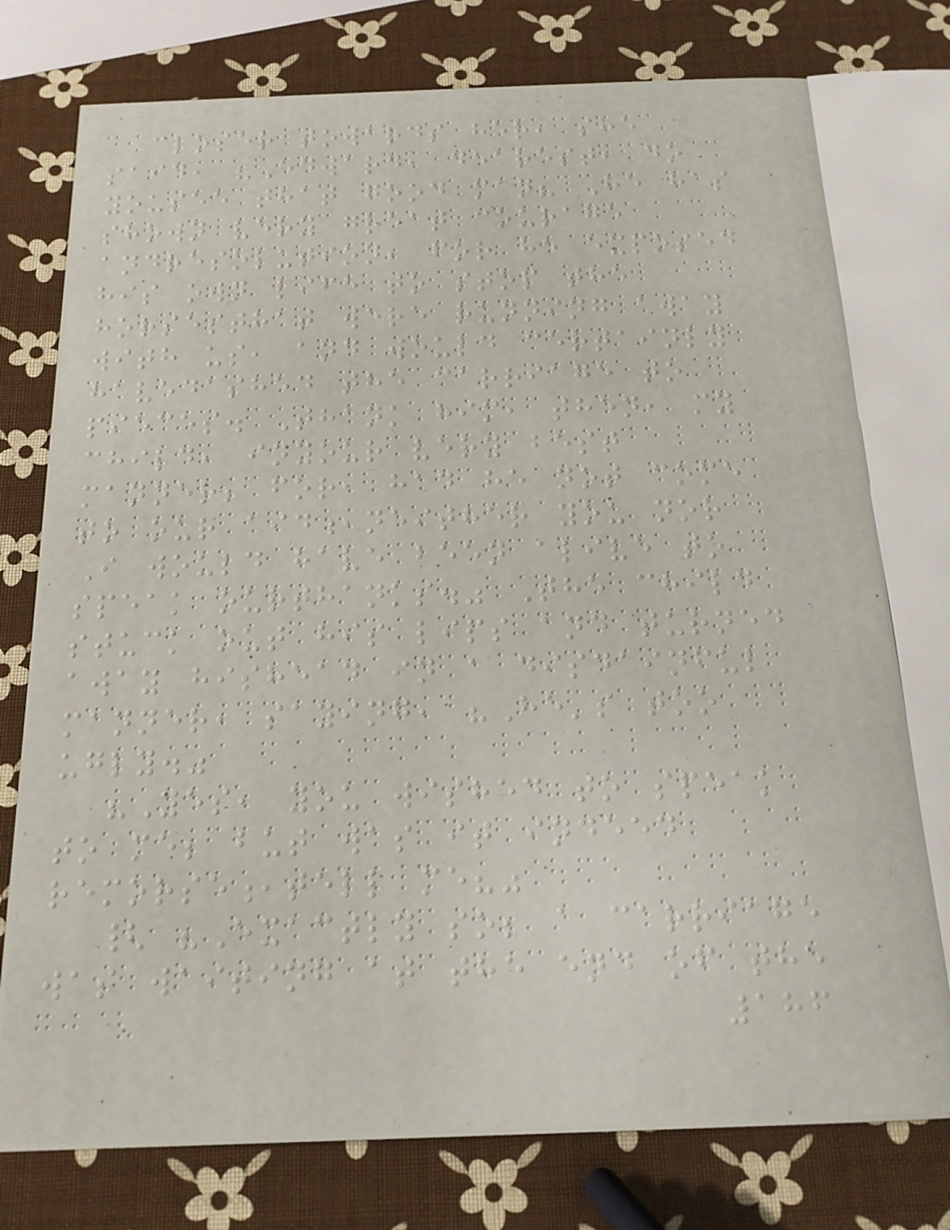closer towards her, she
said, "Edward, dearest, do
yousee that good man? He has
shown very great courage
andresolution, for he exposed
his own life to stop the
horsesthat were running away
with us, and would certainly
havedashed the carriage to
pieces. Thank him, then, my
child, inyour very best
manner; for, had he not come
to our aid,neither you nor
I would have been alive to
speak ourthanks." The child
stuck out his lips and turned
away hishead in a disdainful
manner, saying, "He's too
ugly."
"Yes, you wished to speak
to me; but was it indeed
remorse,tell me?"
{ "Exactly so; a carriage
was waiting at the end of the
186
